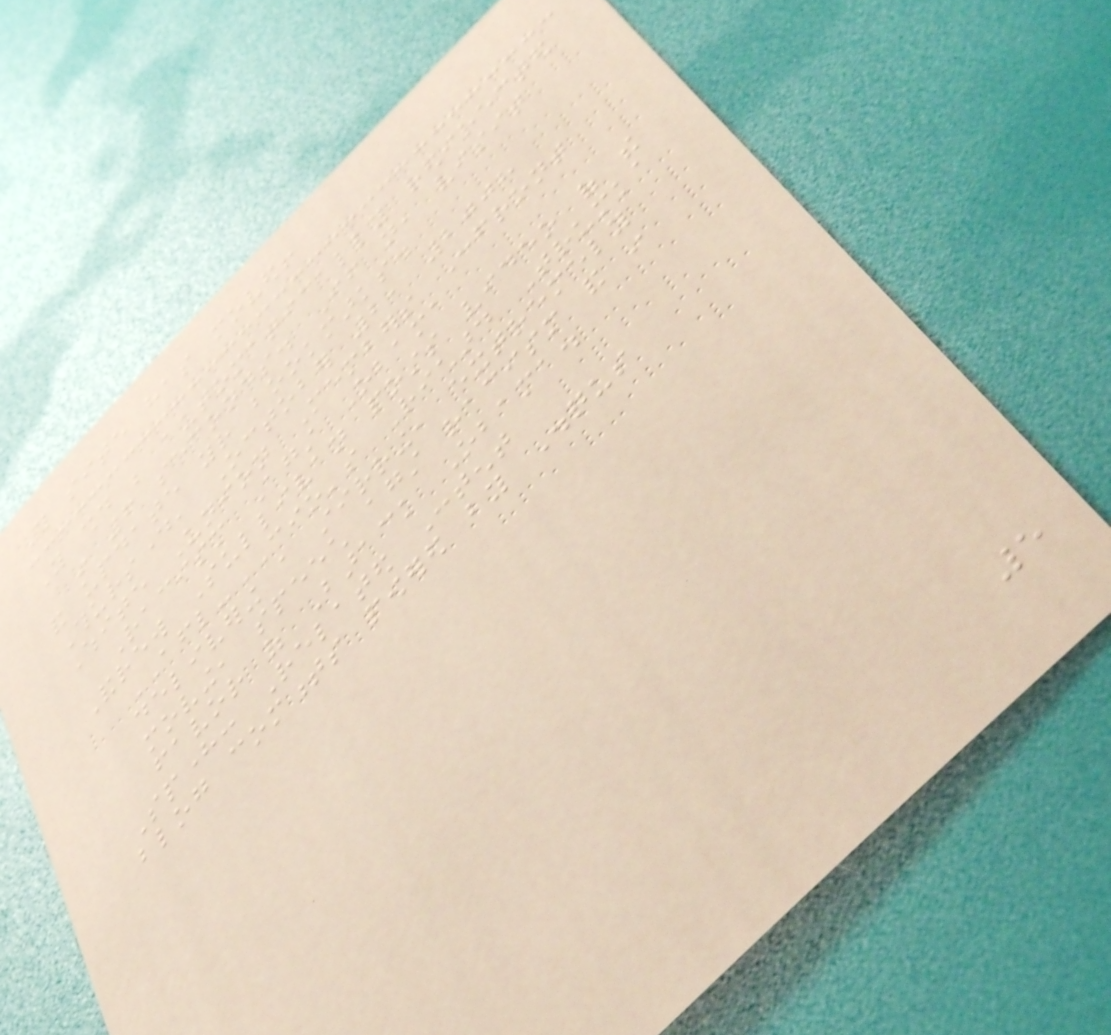This site has moved!
You should be automatically redirected
in 6 seconds. If not, visit
and update your bookmarks.
Thursday, October 2, 2008
White Union Members Confront
Racism Against Obama
Andrew Sullivan posts video of the
AFL-CIO's Richard Trumka
delivering a stirring, extremely
moving, speech against racism and in
favor of Barack Obama.
Sphere: Related Content
blog comments powered by Disqus
5
